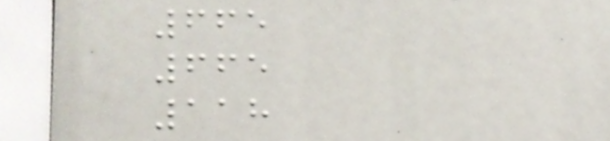665
665
118
